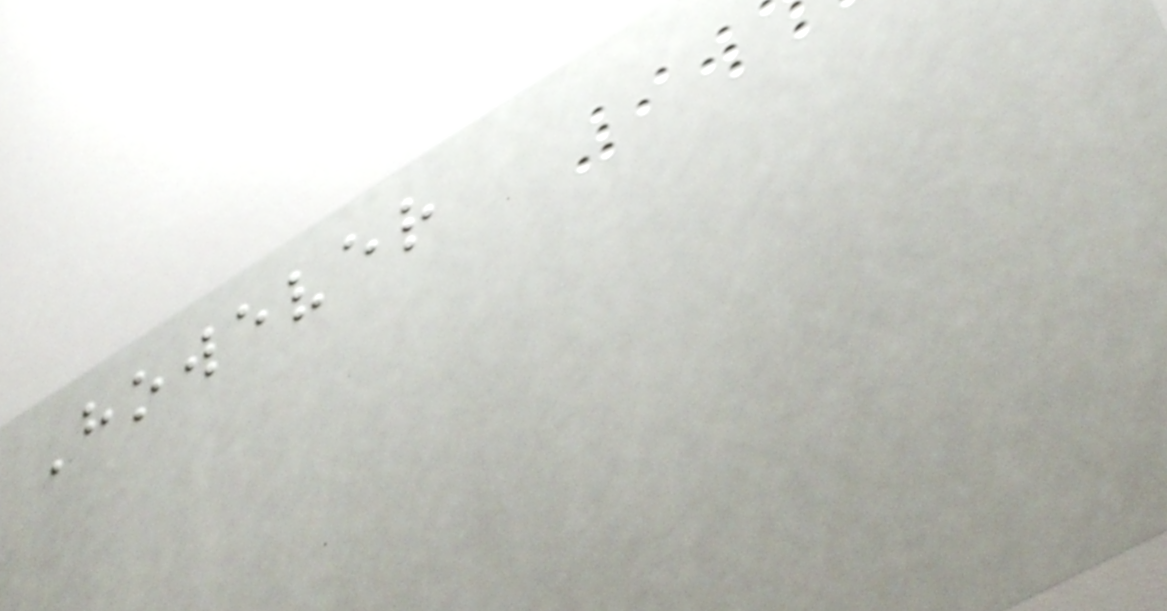However
